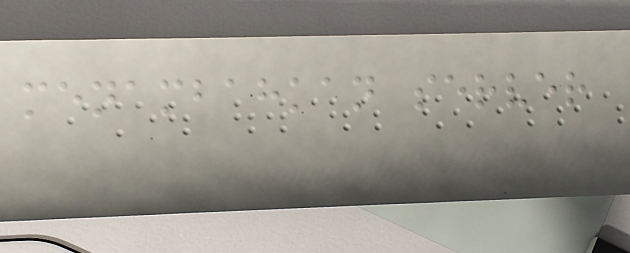menambahkan server
